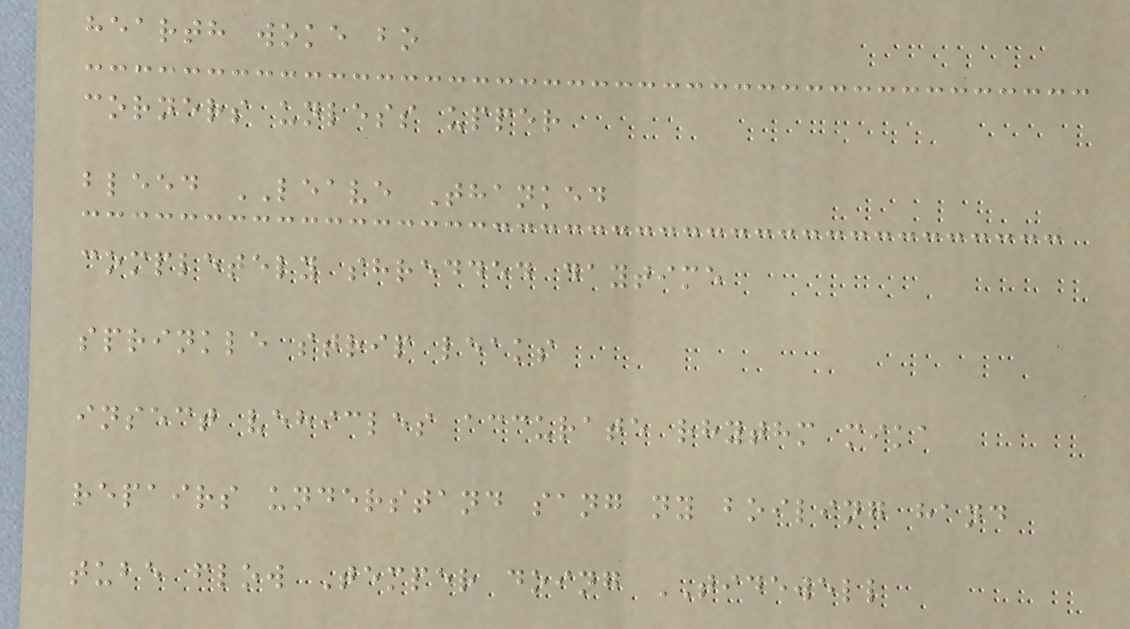hearth woke bo
corners unless upper
bleed LEAVE Thanked
completely shredded daytime
sprinkle strip leaks
insect vehicles accurate rhythm mika
repairs understand sang ny boiling hand
tube flow Temper doing TIDEWELL
